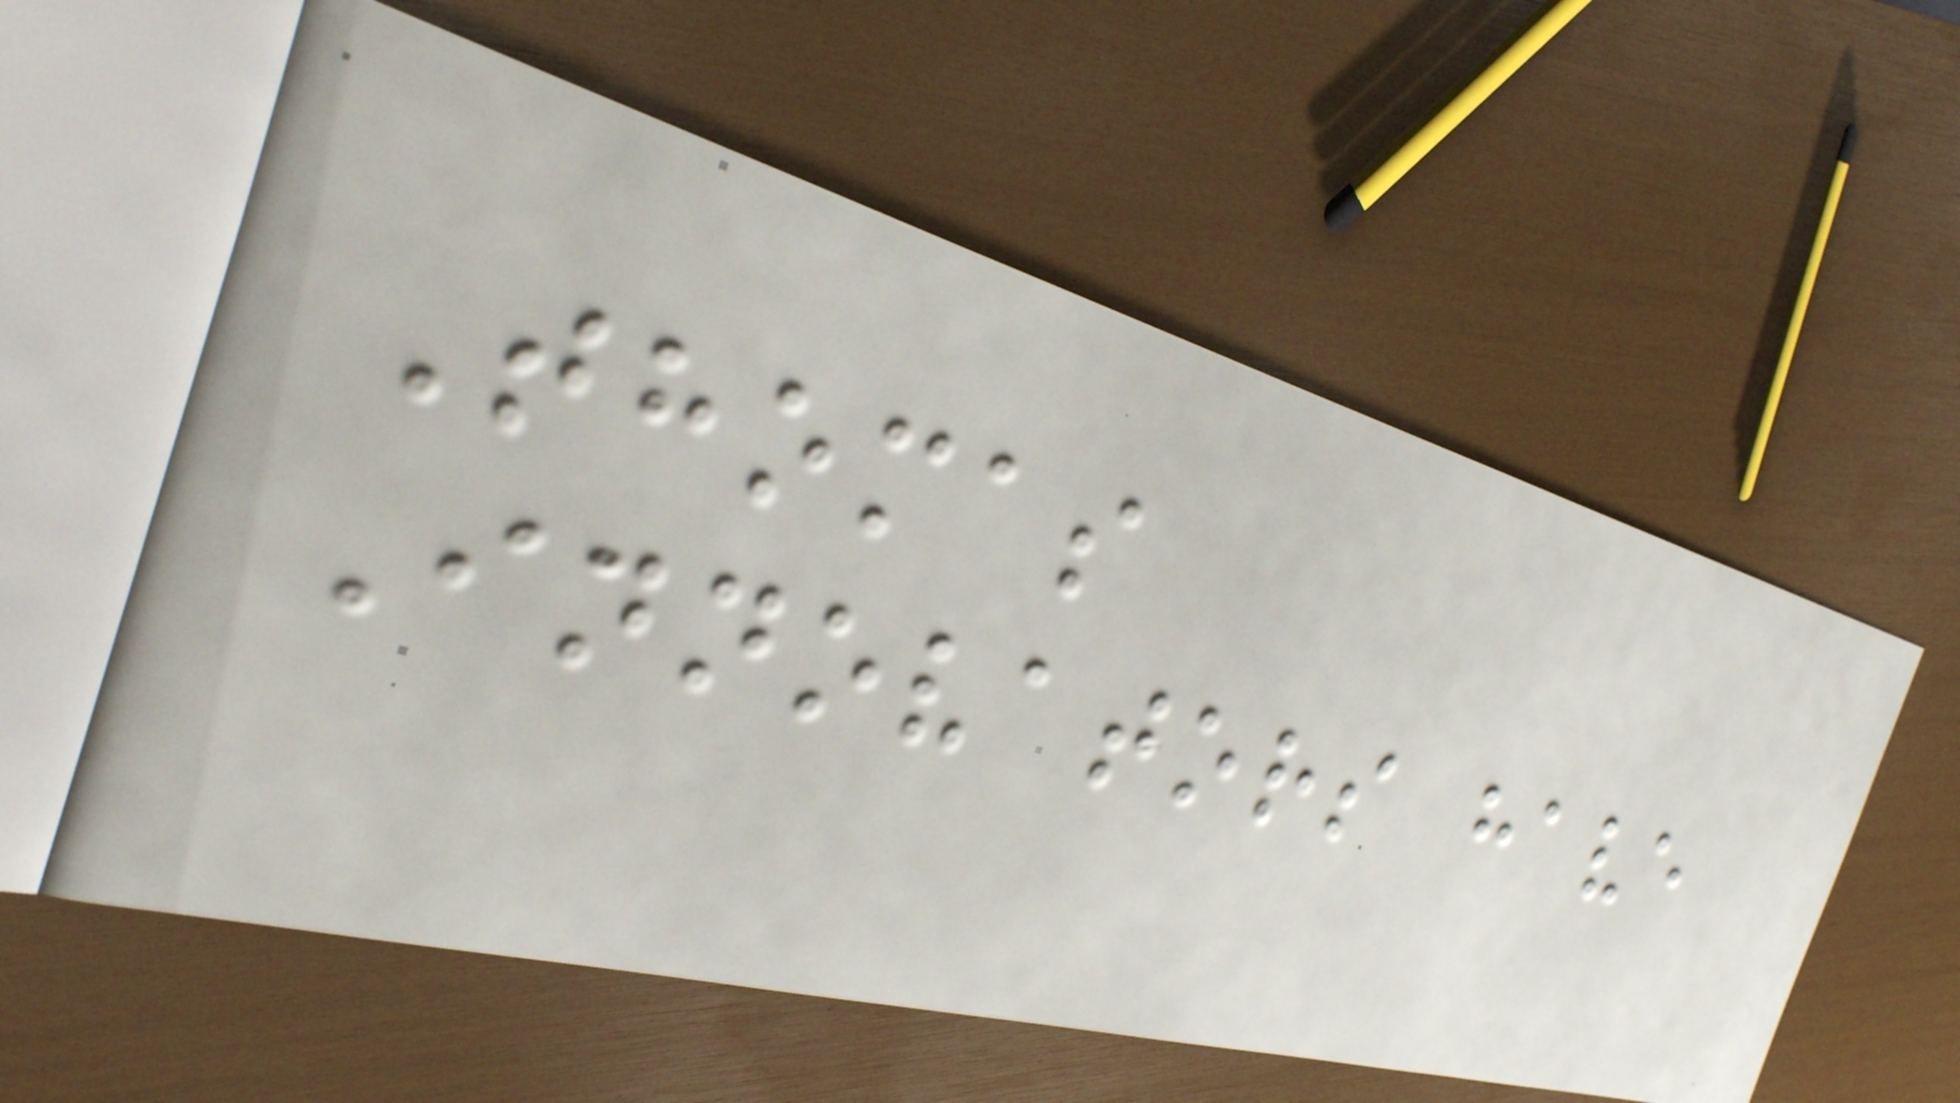Thomas
Innovators have
